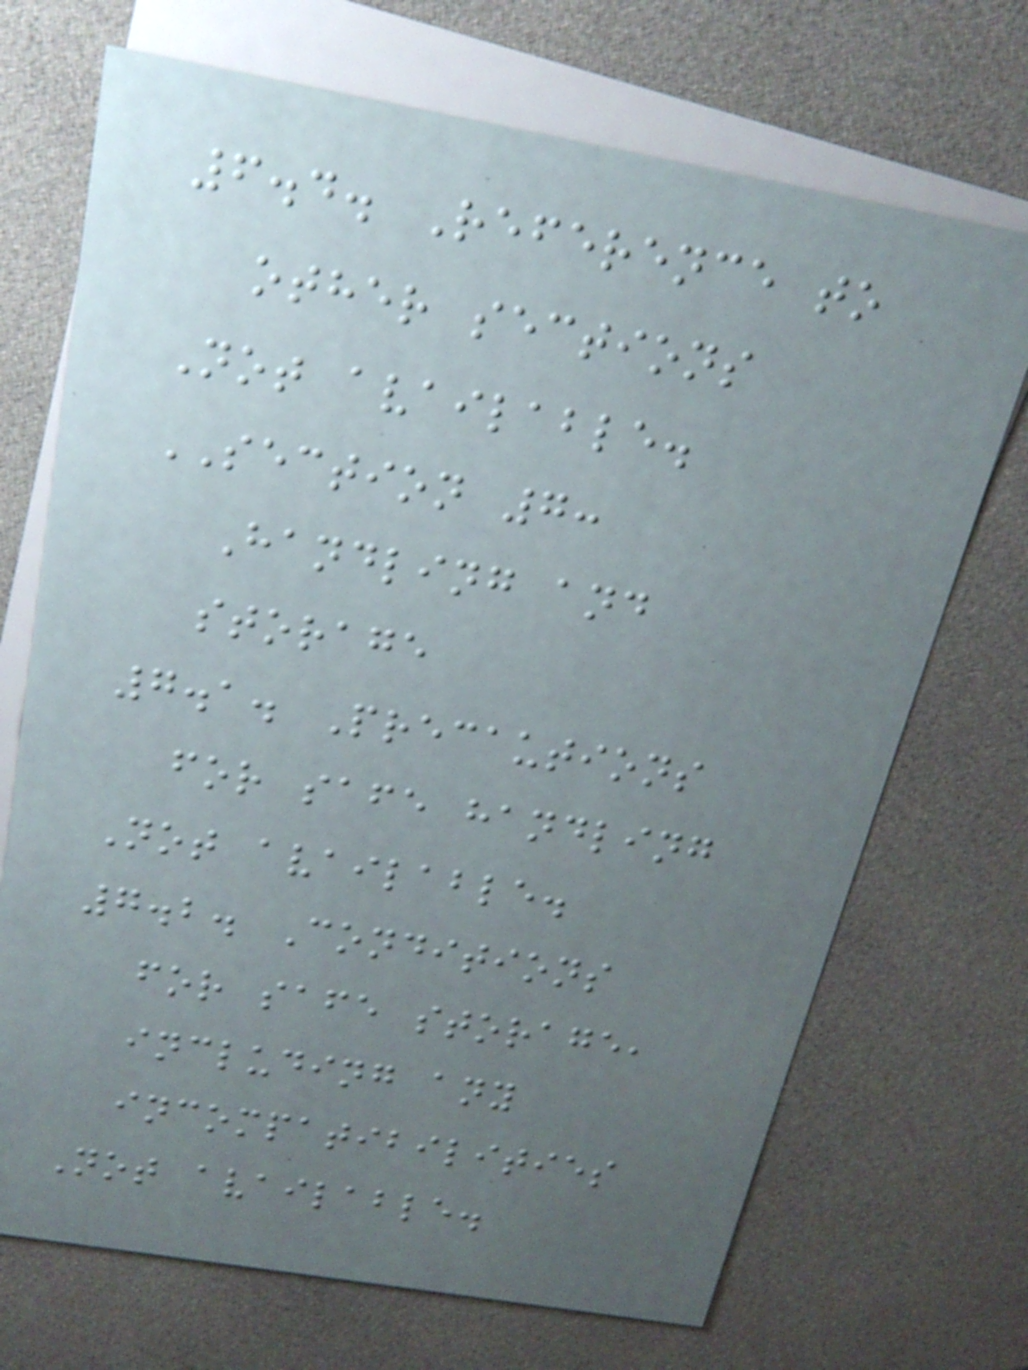6.4. Reference to
other sections
Not available.
SECTION 7:
Handling and
storage
7.1. Precautions
for safe handling
Not available.
7.2. Conditions
for safe storage,
including any
incompatibilities
Not available.
